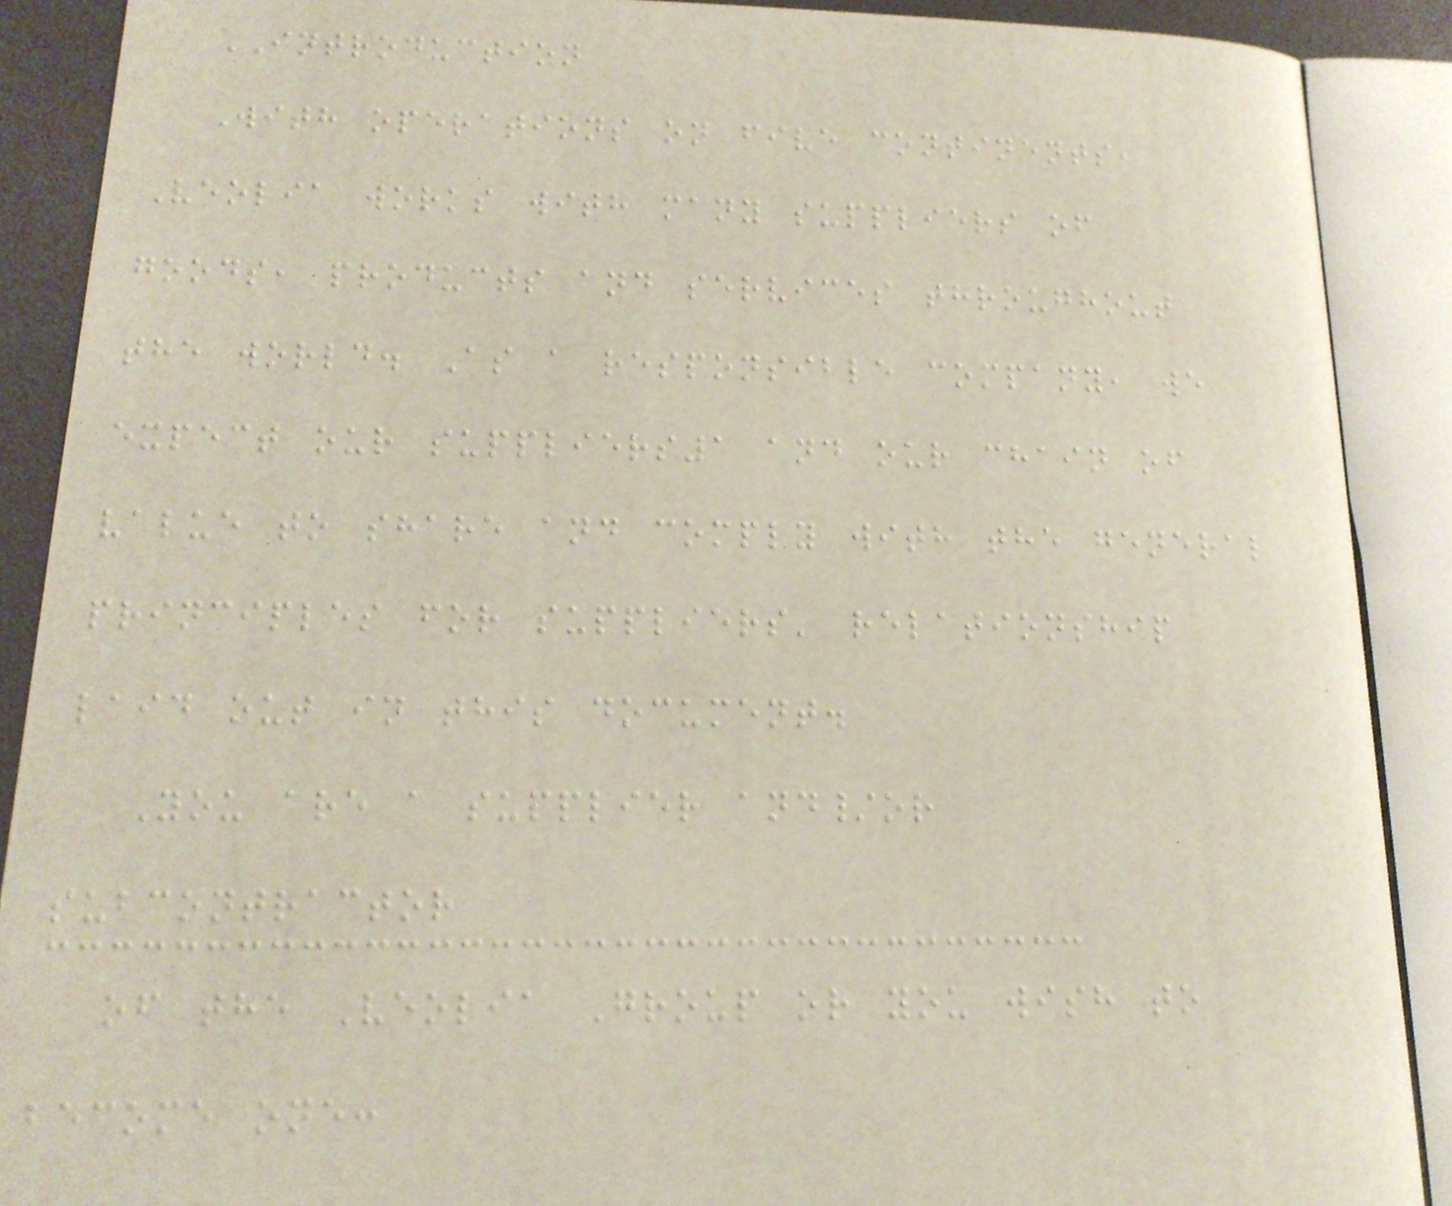INTRODUCTION
With operations on five continents,
Veolia works with many suppliers of
goods, products and services throughout
the world. As a responsible company, we
expect our suppliers1 and our chain of
value to share and comply with the general
principles for suppliers' relationship
laid out in this document.
You are a supplier and/or
subcontractor
of the Veolia Group or you wish to
become one:
